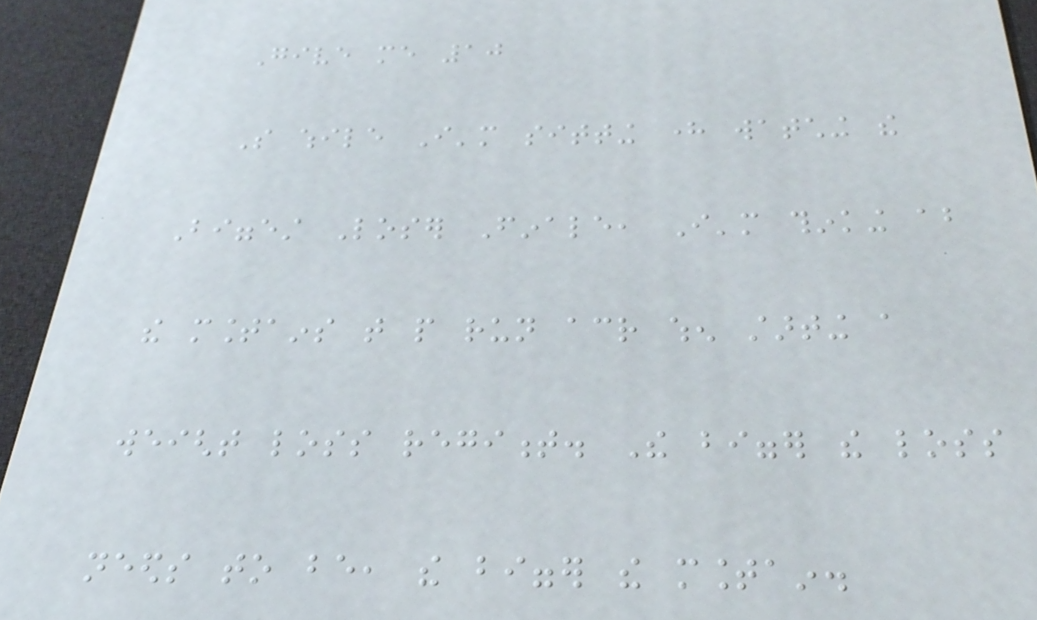Give me 10
So while I'm sitting here watching the
Biggest Loser Finale, I'm thinking about
the mountains that people run across when starting a
weight loss regiment. The bigger the loss
needs to be, the bigger the mountain.
